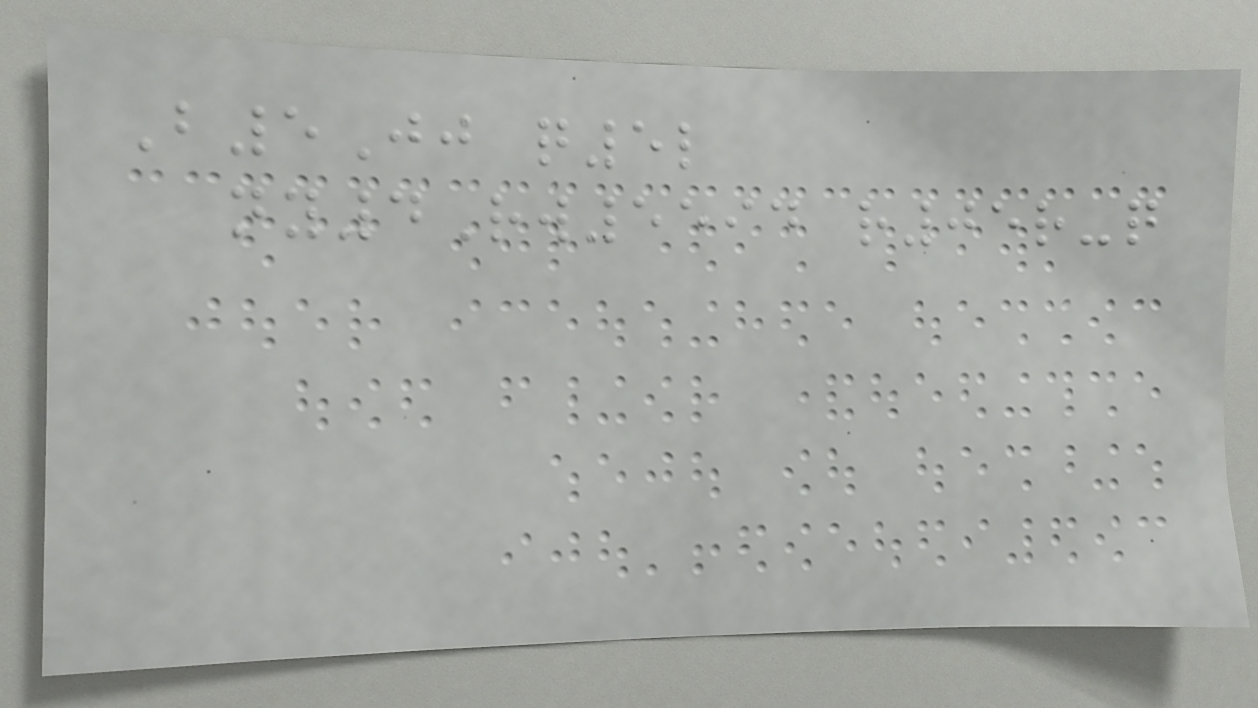B5Jj q5l
ny4Rw5594 r05r-q
